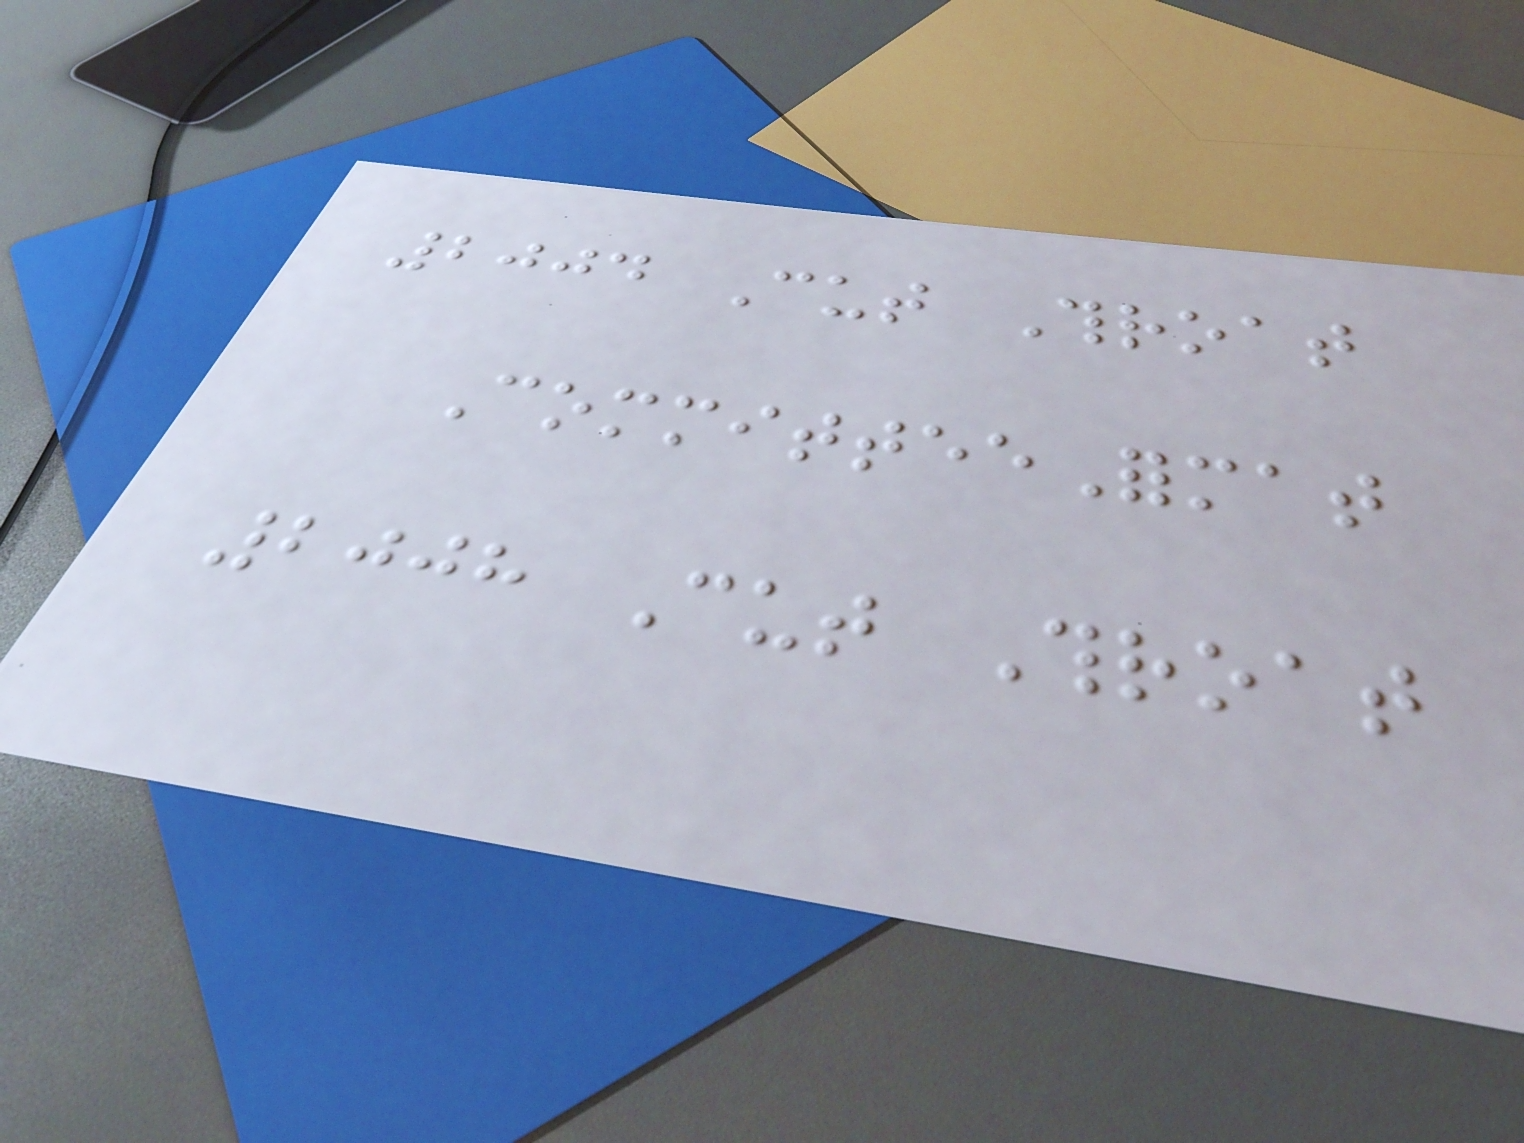2004 Cut Throat
CommitteeFormat
2008 Cut Throat
